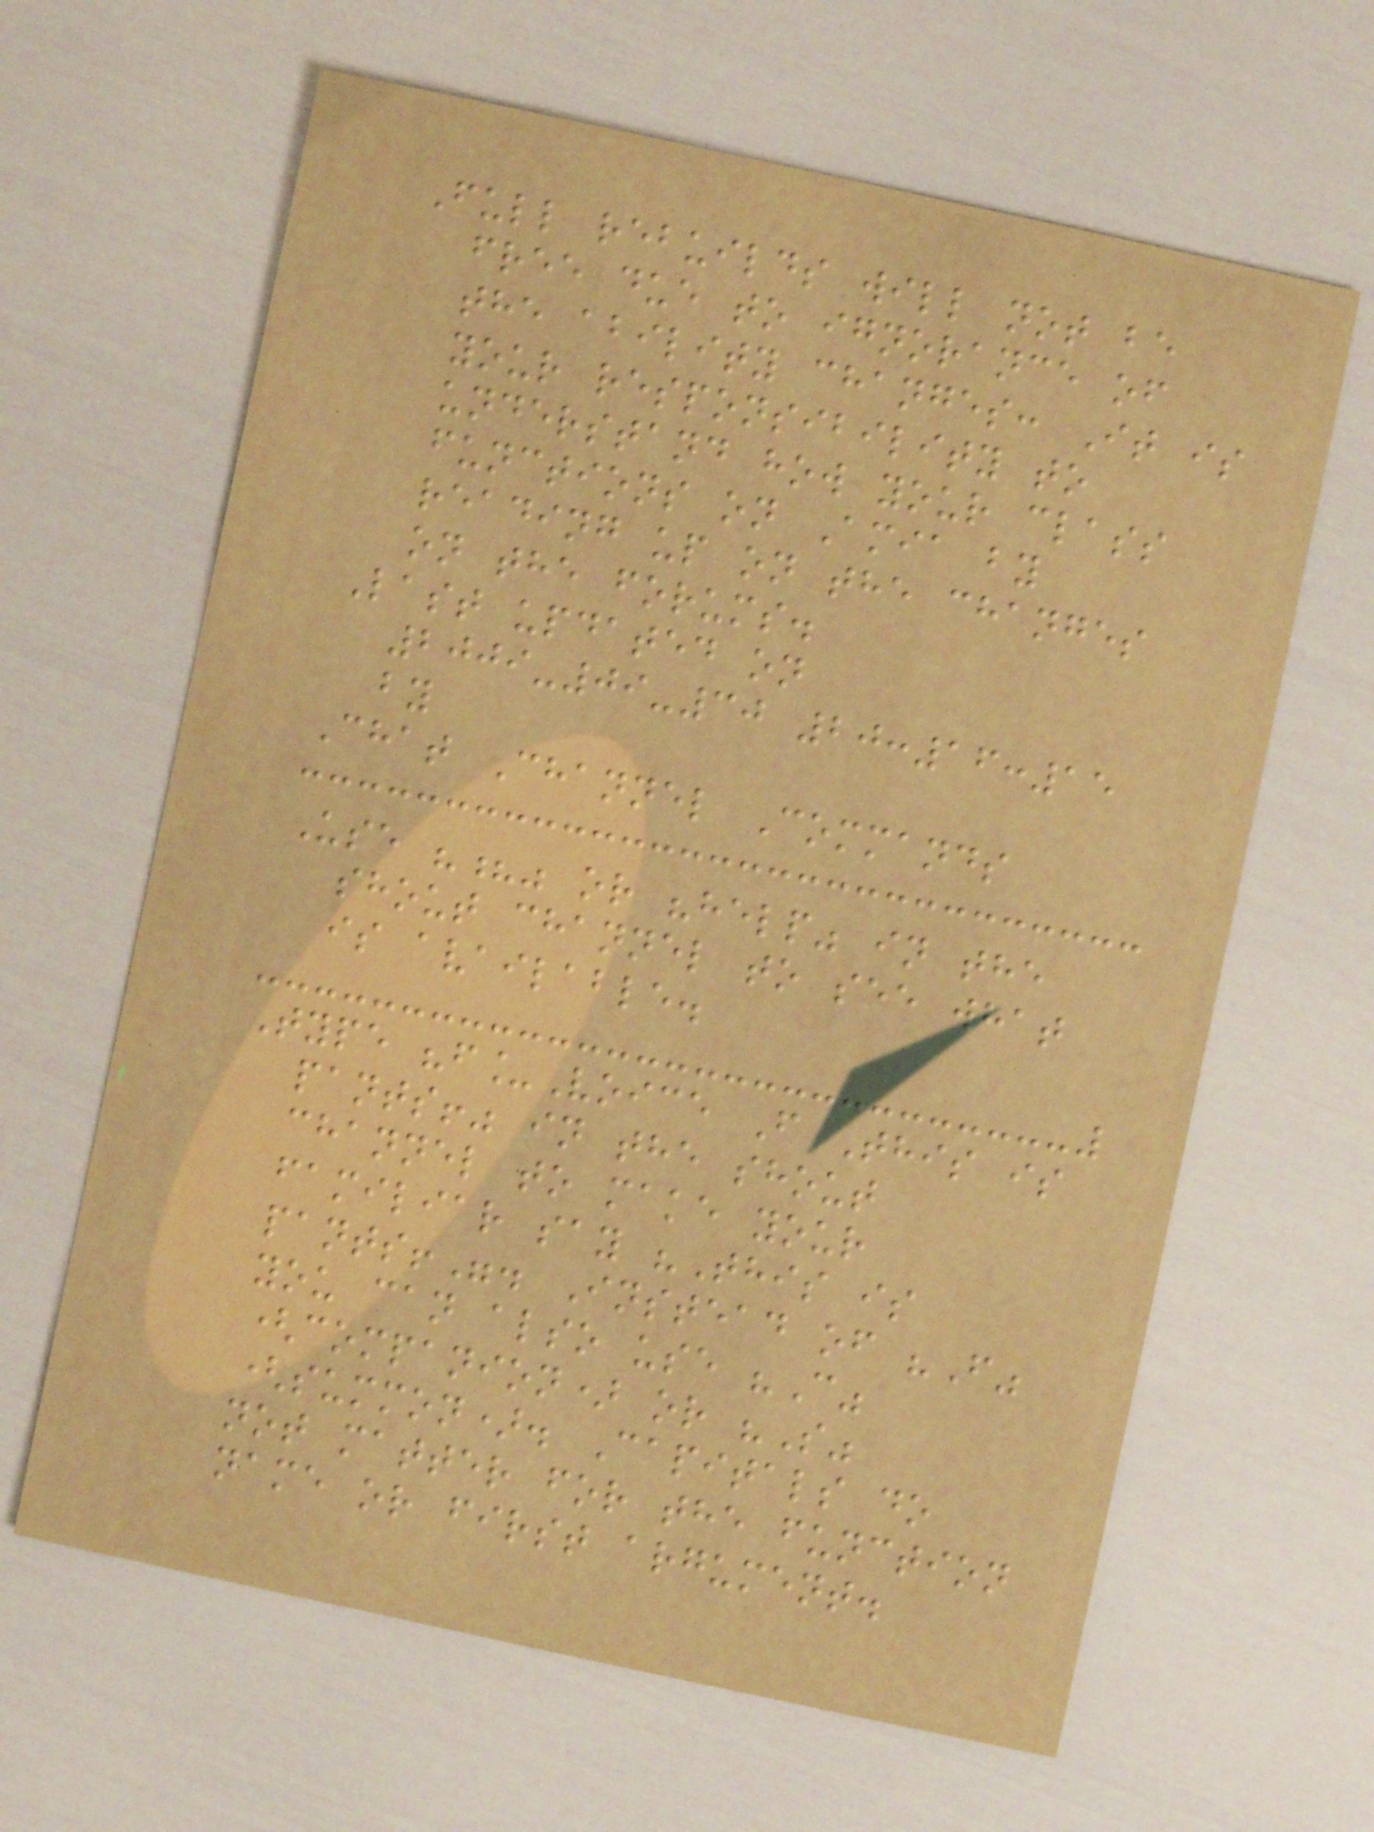Full rebuilds will not be
free due to ignorance of
the ability changes: It is
your responsibility to
understand how your class
functions on Amia by
reading up on the changes
on the forums.
Last updated on
2009-09-30 20:16:15
by
Chat Channel Commands
Use "?" or "help" in the
shout channel to see what
is available.
Type "f_Voice F This is
pants!" in the shout
channel to make your
familiar say "This is
pants!". Instead of "F"
you can also use "C"
(companion) or "S"
(summon). Capitals do
not matter for the function
name or first argument.
